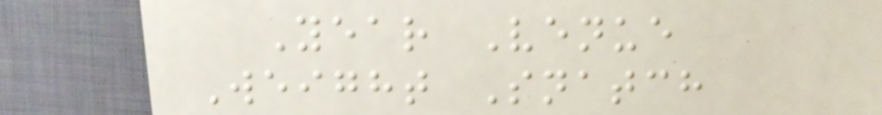Year Venue
Weight Snatch
